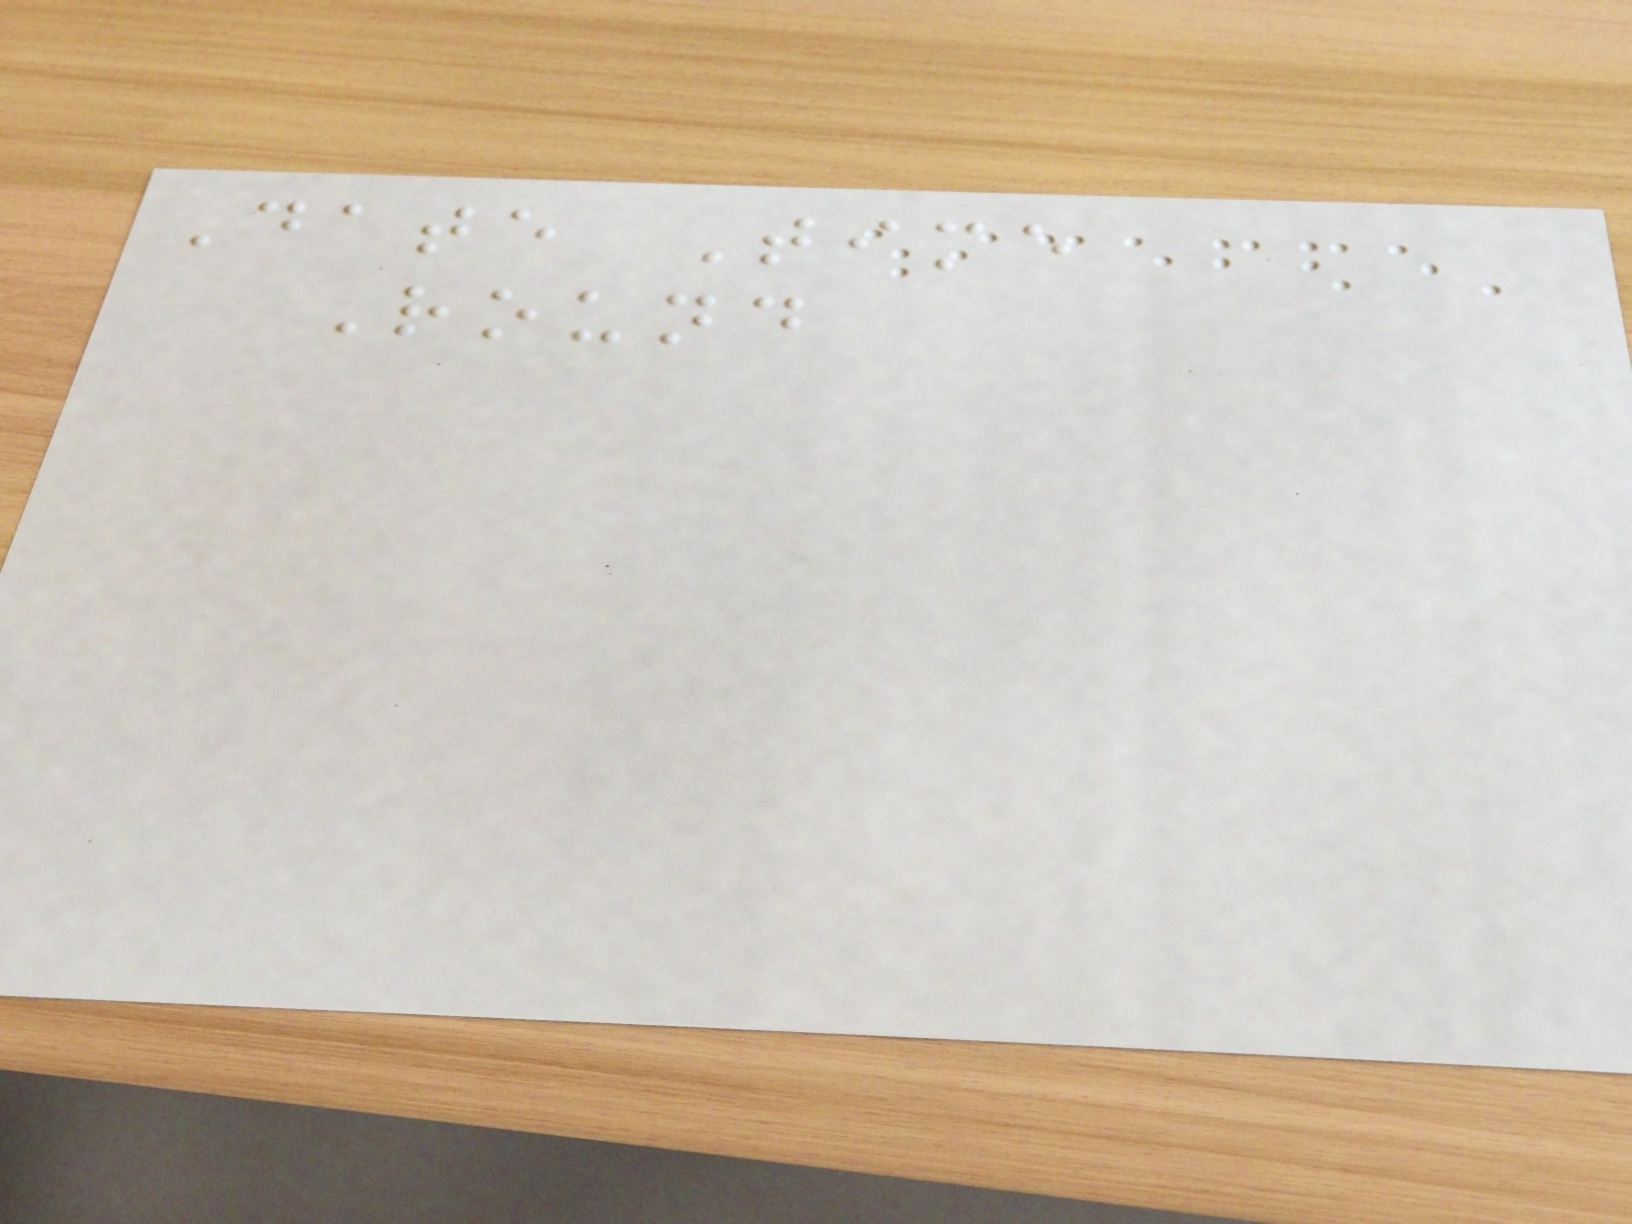Date Time
Round
